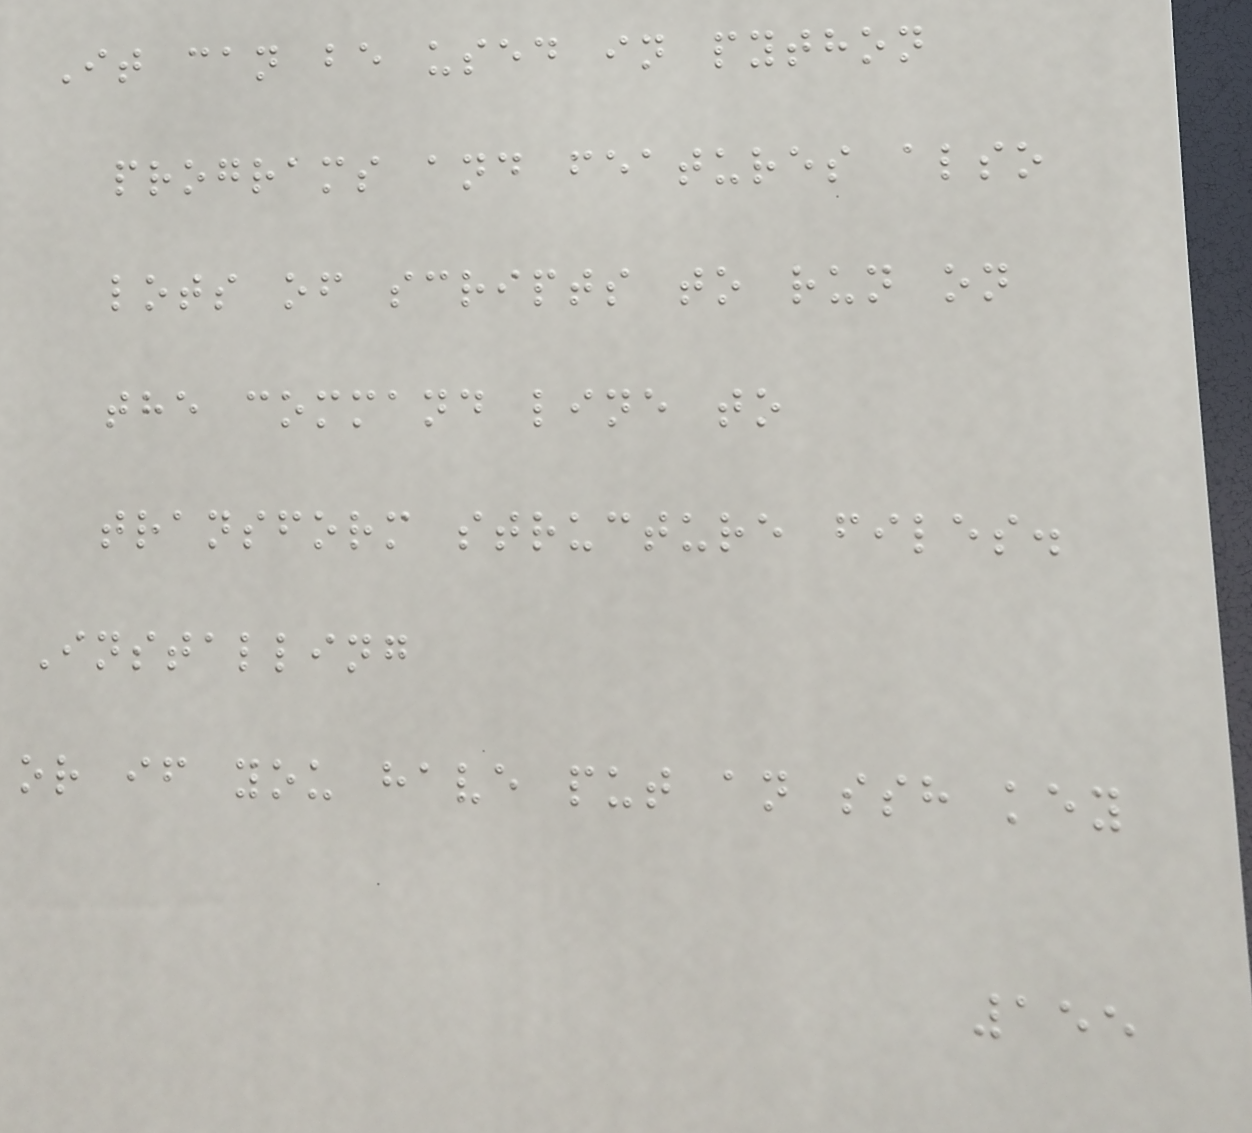It can be used in python
programs and features also
lots of scripts to run on
the command line to
transform structure files.
Installing
or if you have put an ssh key
155
